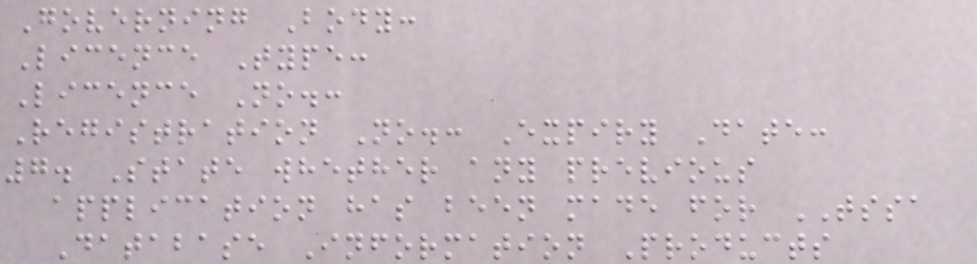Governing Body:
Licence Type:
Licence No.:
Registration No.: Expiry Date:
7. State whether any previous
application has been made for TSSA
Database Information Products
